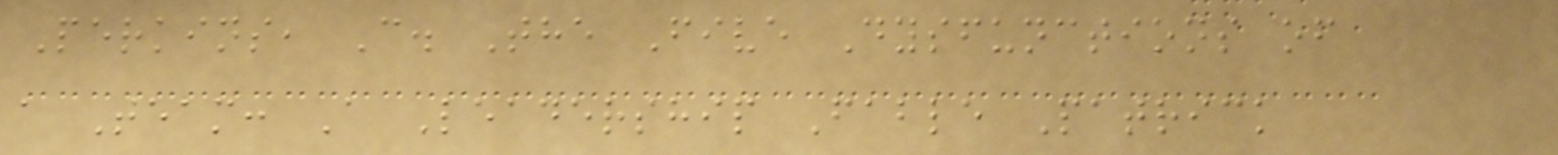Perkins, C. The Five Dysfunctions of
a Team: A Leadership Fable Patrick
